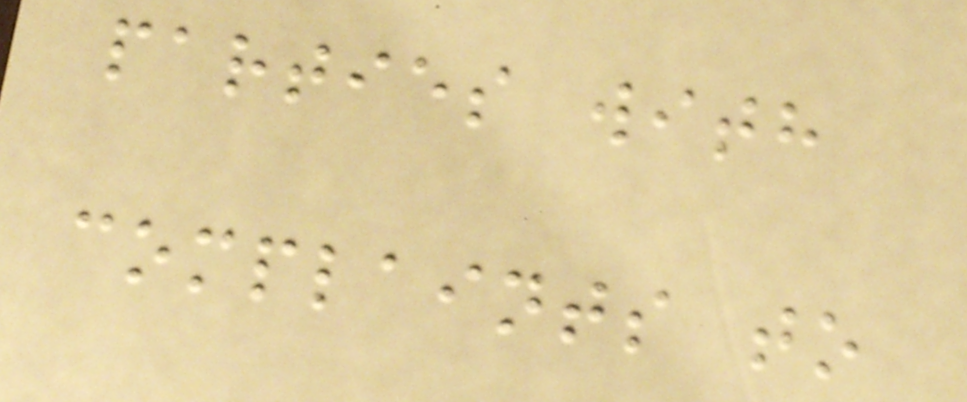parties with
complaints to
